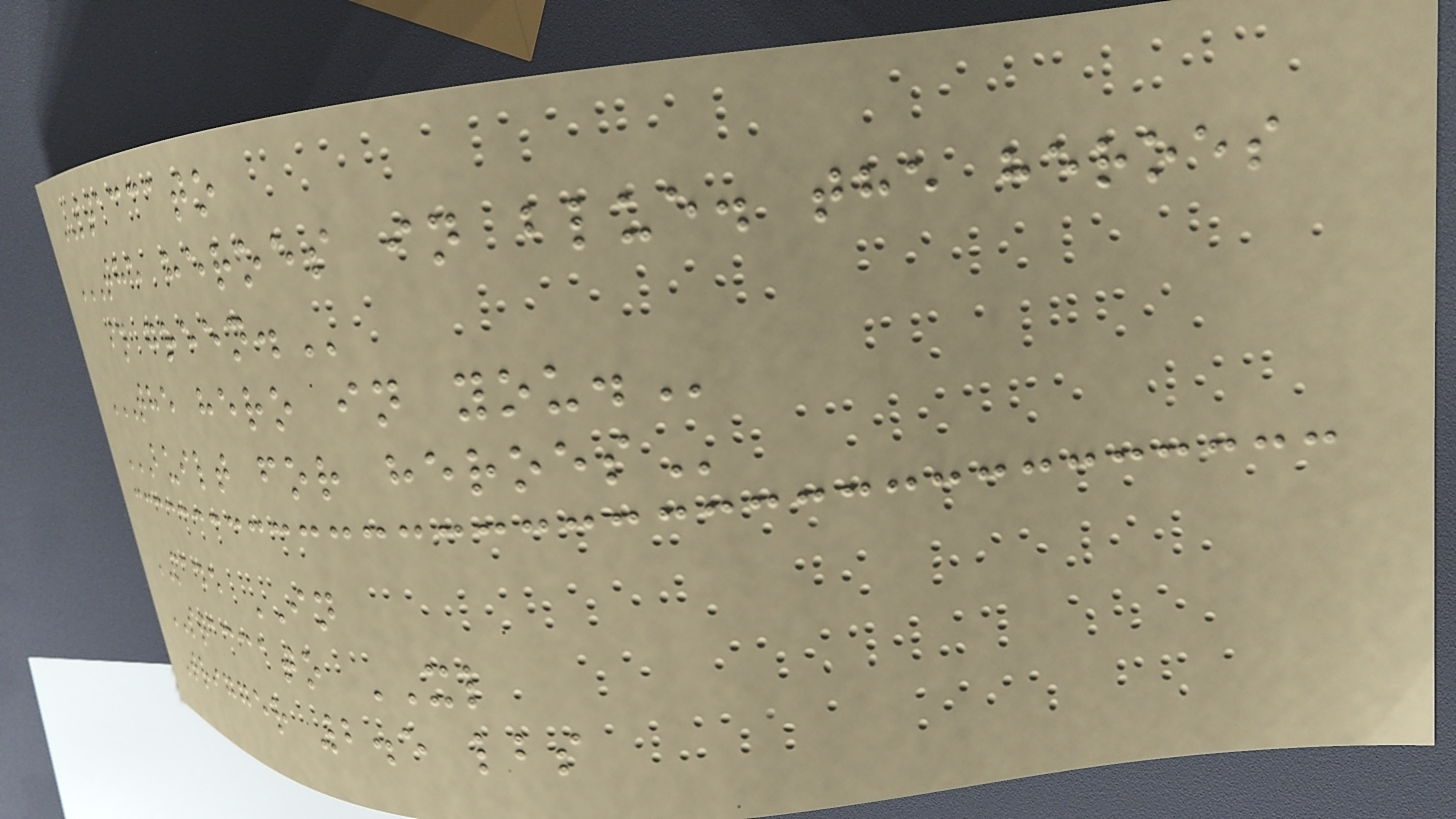STACCATO
THE HEROES IN BLUE. THE HEROES
IN GREEN.
THE HERO IN YOU.
BUILT FOR HEROES
MADE IN
STACCATO XL
Trigger 2.5 lbs
